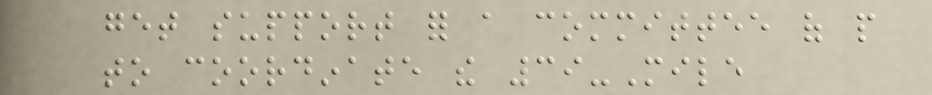get support for a committee of people
to coordinate the 39-Mile
